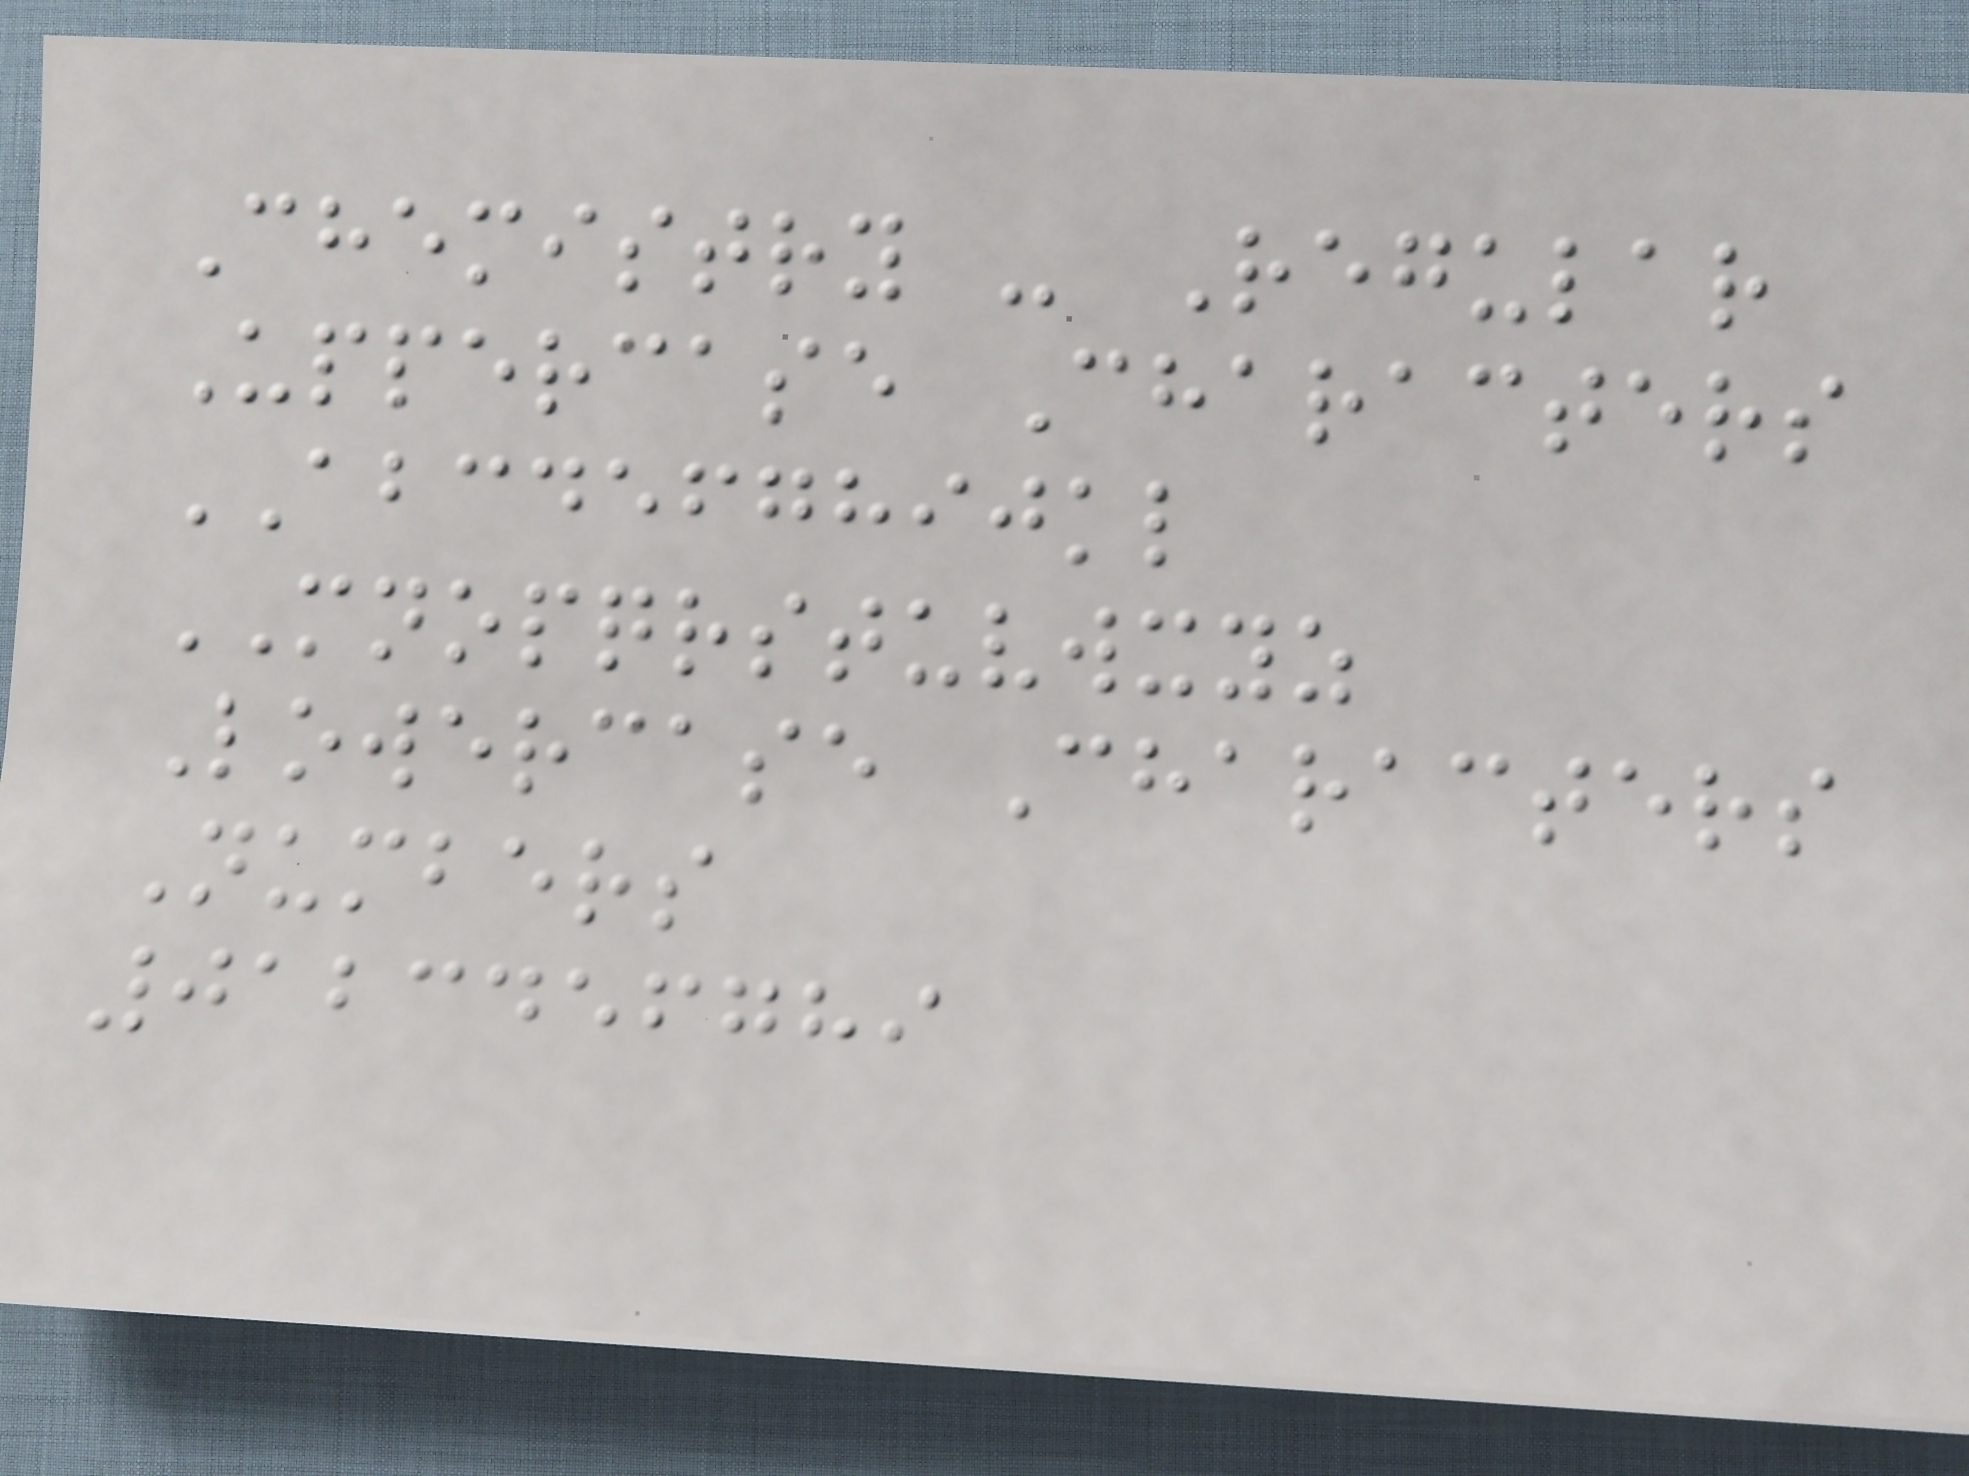Chemistry - Regular
Uppercase Characters
ABCDEFGHIJKL
MNOPQRSTUVWXYZ
Lowercase Characters
Numbers
0123456789
